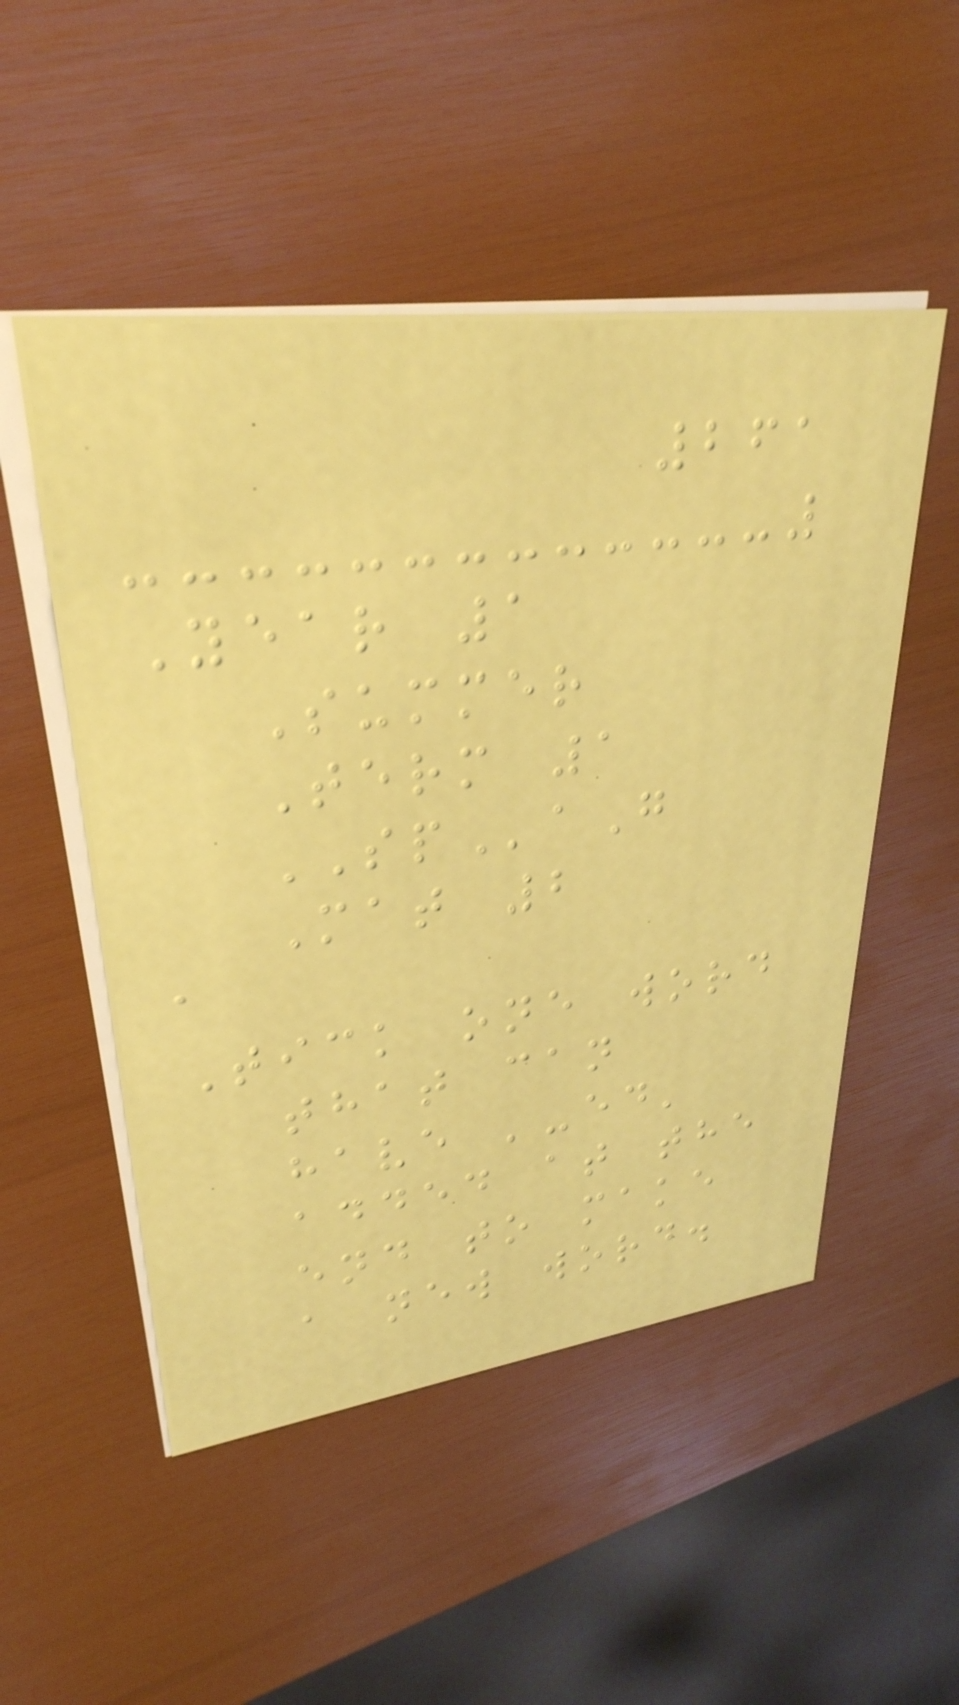261
Year 1
Summer
Term 1
SPaG
Mat 2
a
Tick one word
that can
have '-ed'
added at the
end to make
a new word.
